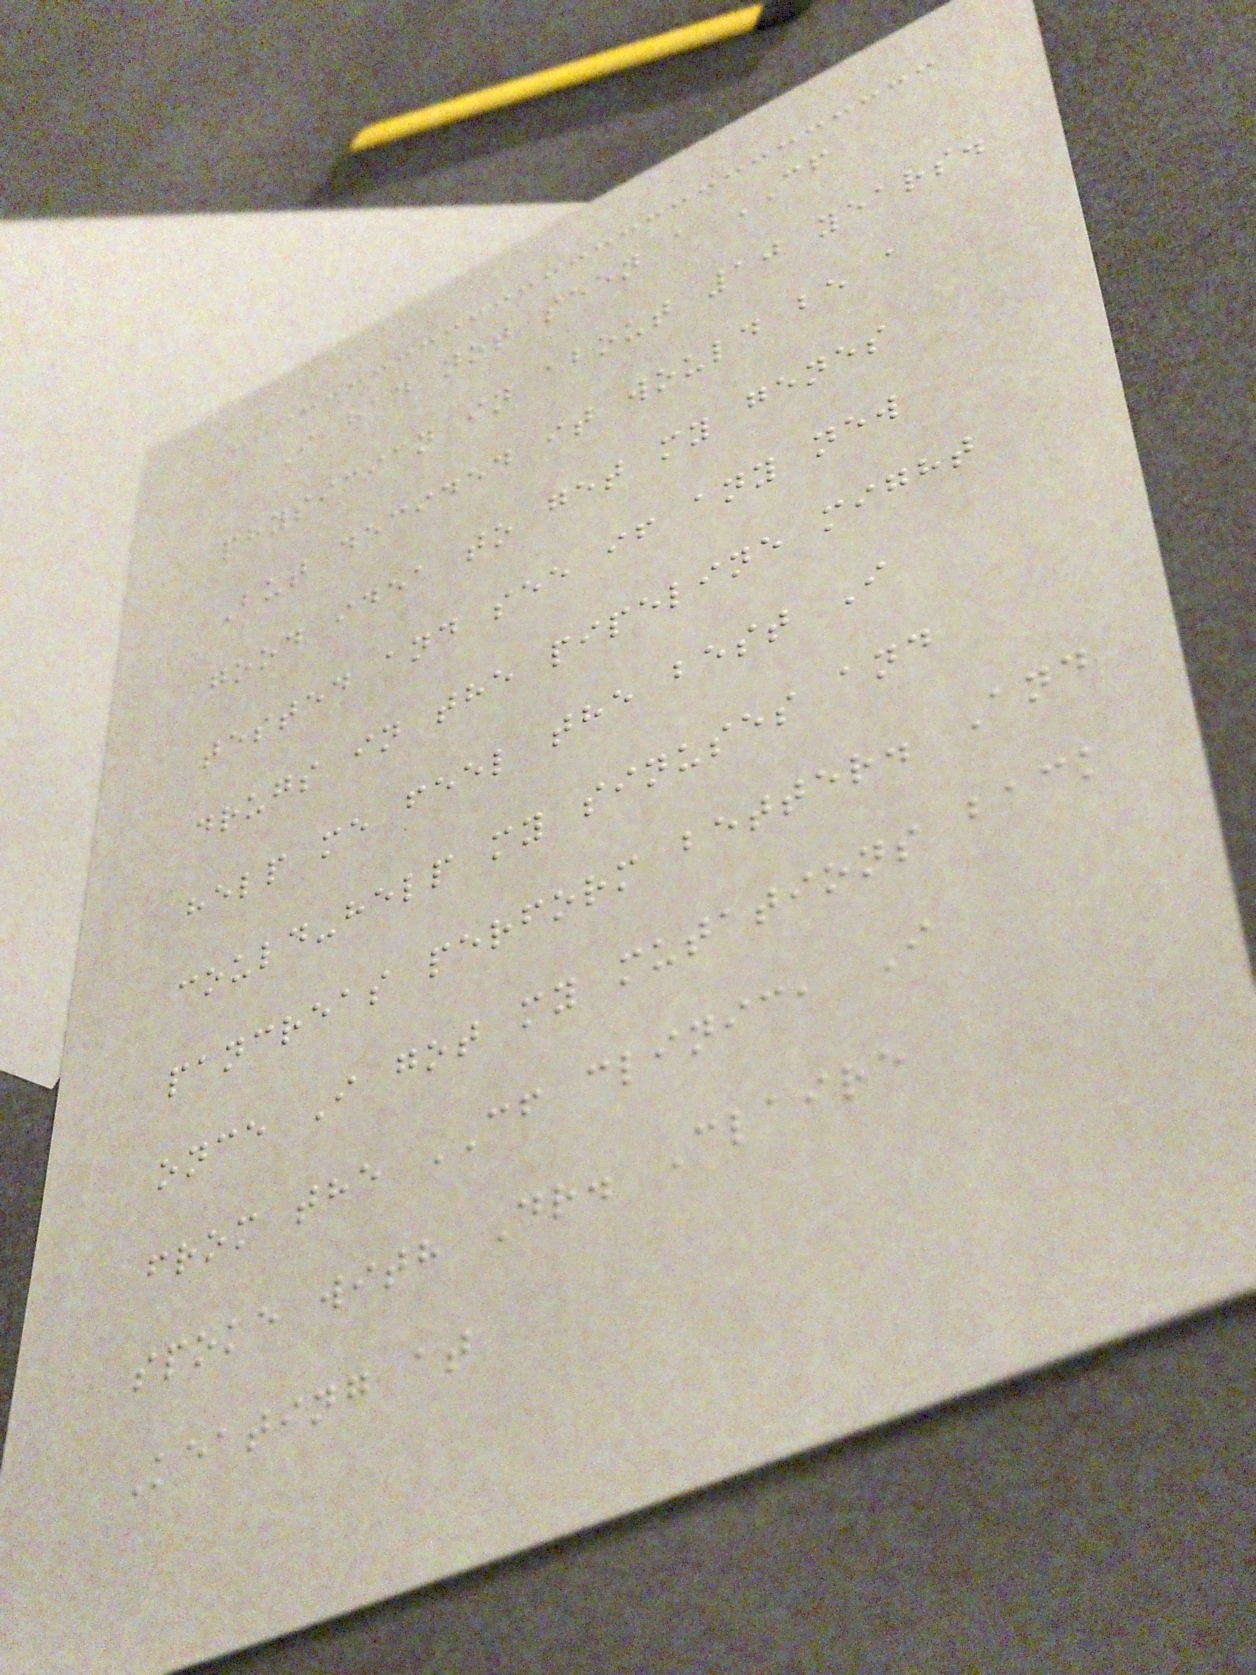I had not seen a CF
physician in about 10 years.
But decided it would be a
good idea to get my genes
tested and see if any new
drugs in the pipeline might
help me feel the best I
could-help my sinuses and
pancreas perform better. And
once I got my mutations back
from the CF clinic, I
spoke with Dr. Claire
Keating at
